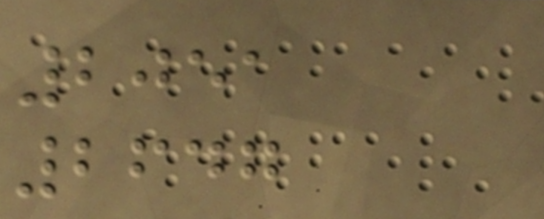2051
2647
